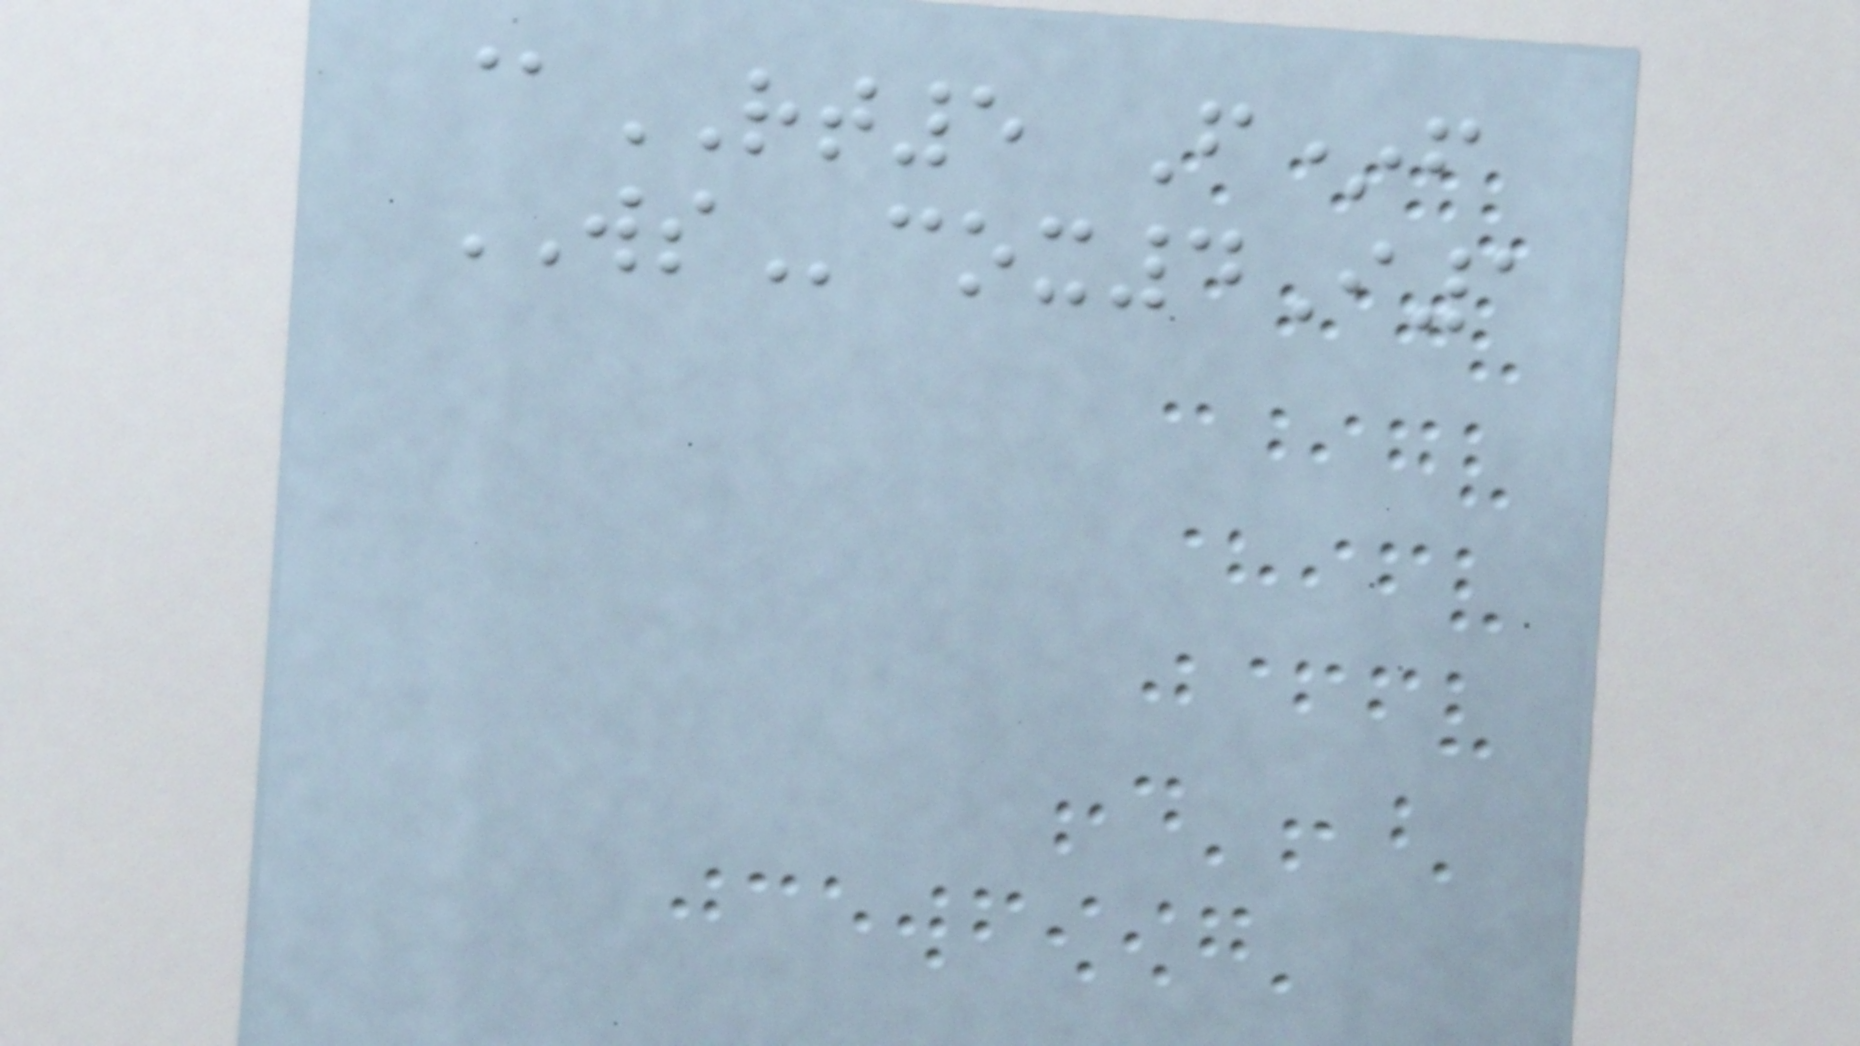@RT5 F*f
WScox4I1
